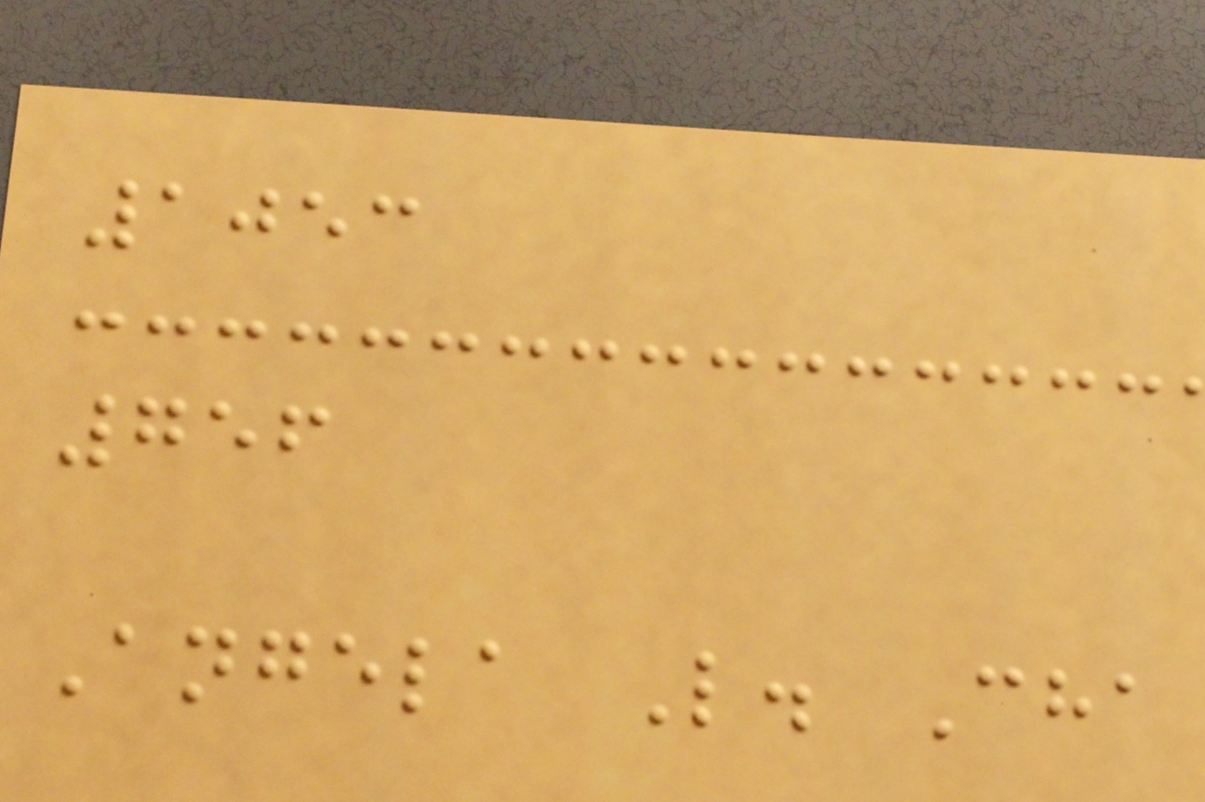1053
756
Angela L. Cha
